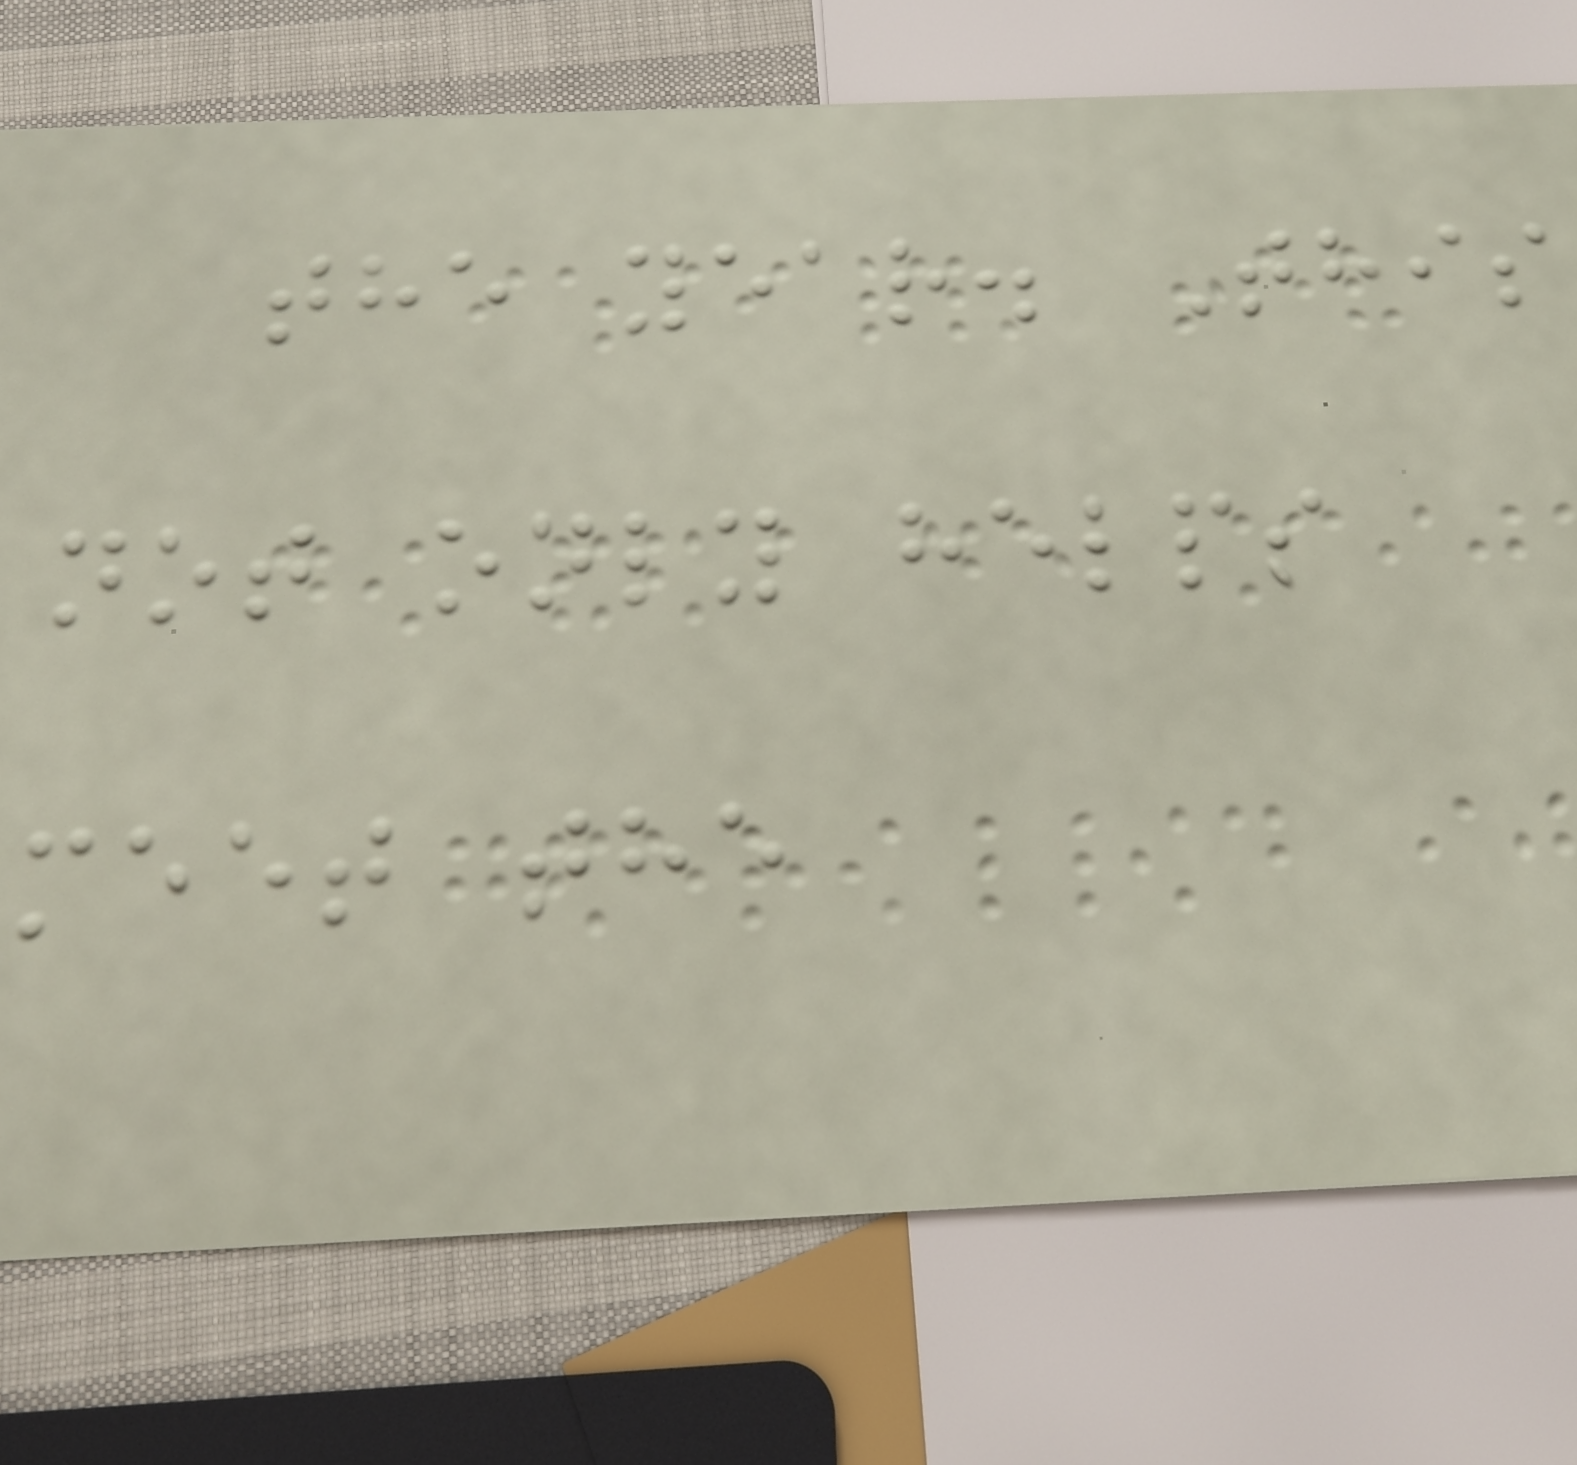the year. This
not only helps
meet the
